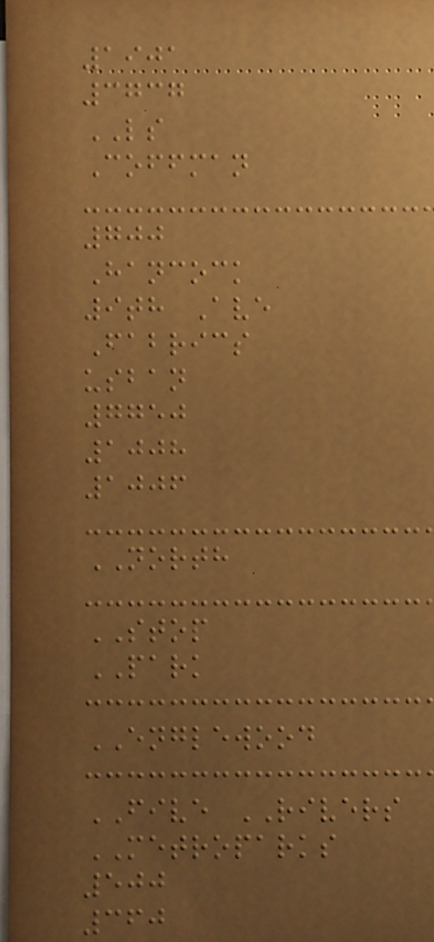1901
3737
LS
Coffman
700
Hancock
9th Ave
Fabrics
usban
7750
1008
1006
NORTH
STOP
PARK
ENGLEWOOD
FIVE RIVERS
METROPARKS
500
360
